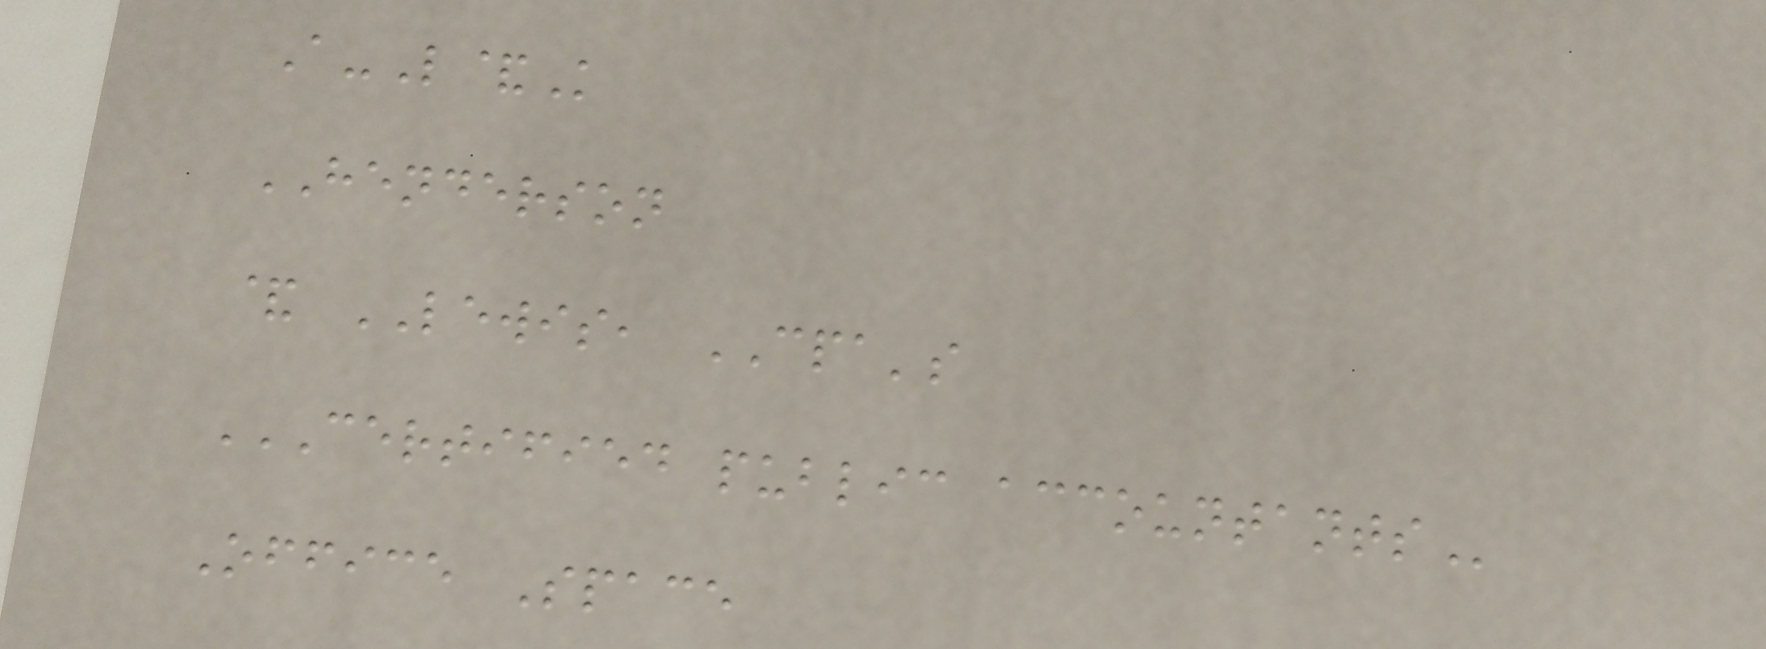A-L&K
HENDERSON
& LEWIS, CPA's
CERTIFIED PUBLIC ACCOUNTANTS
Office Space
